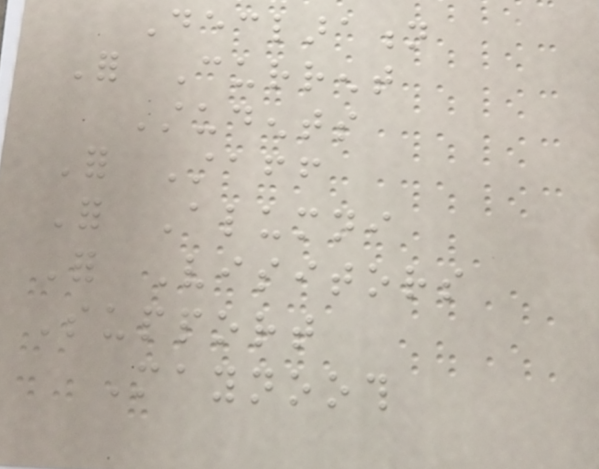Declaration
For Current
Students
For Staff
For Alumni
For Visitors
Support
Maynooth
